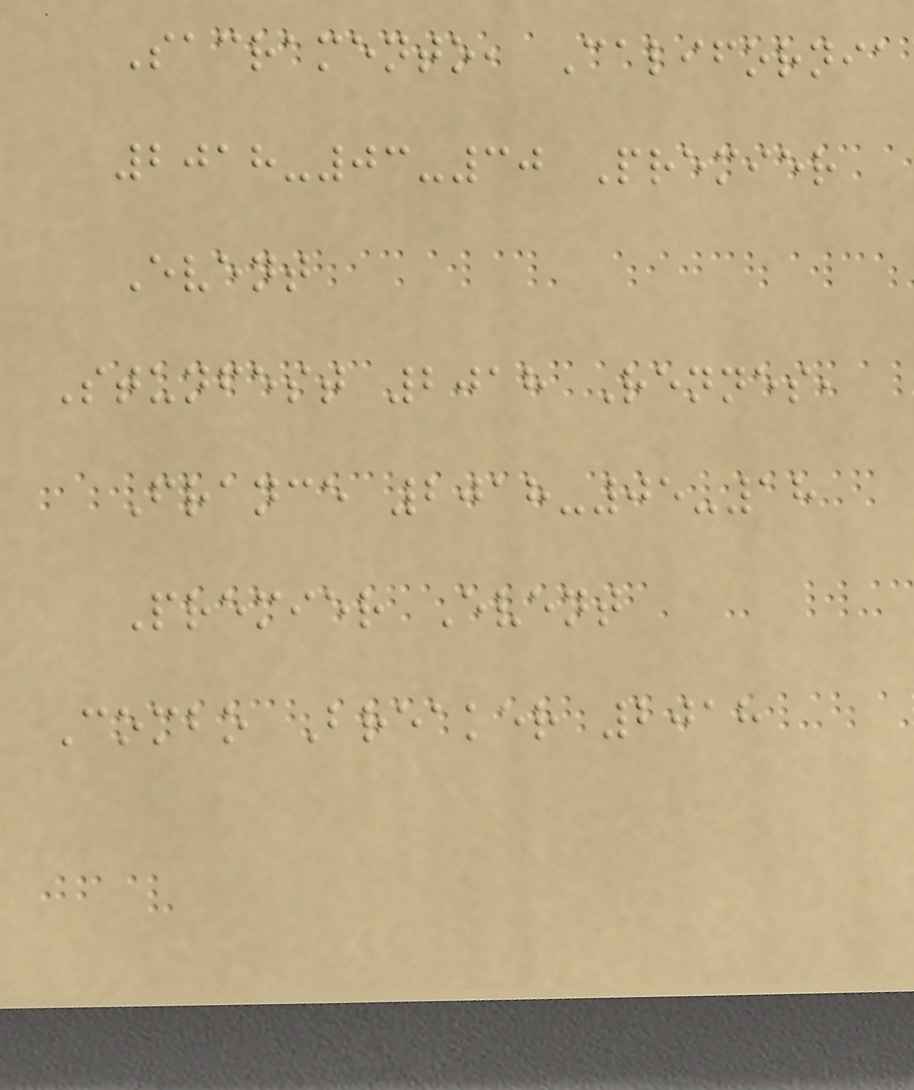Sacramento, California
2018-03-30 Premier
Event
Stunfest 2018 Rennes,
France 2018-05-18
Premier Event
Combo Breaker 2018
